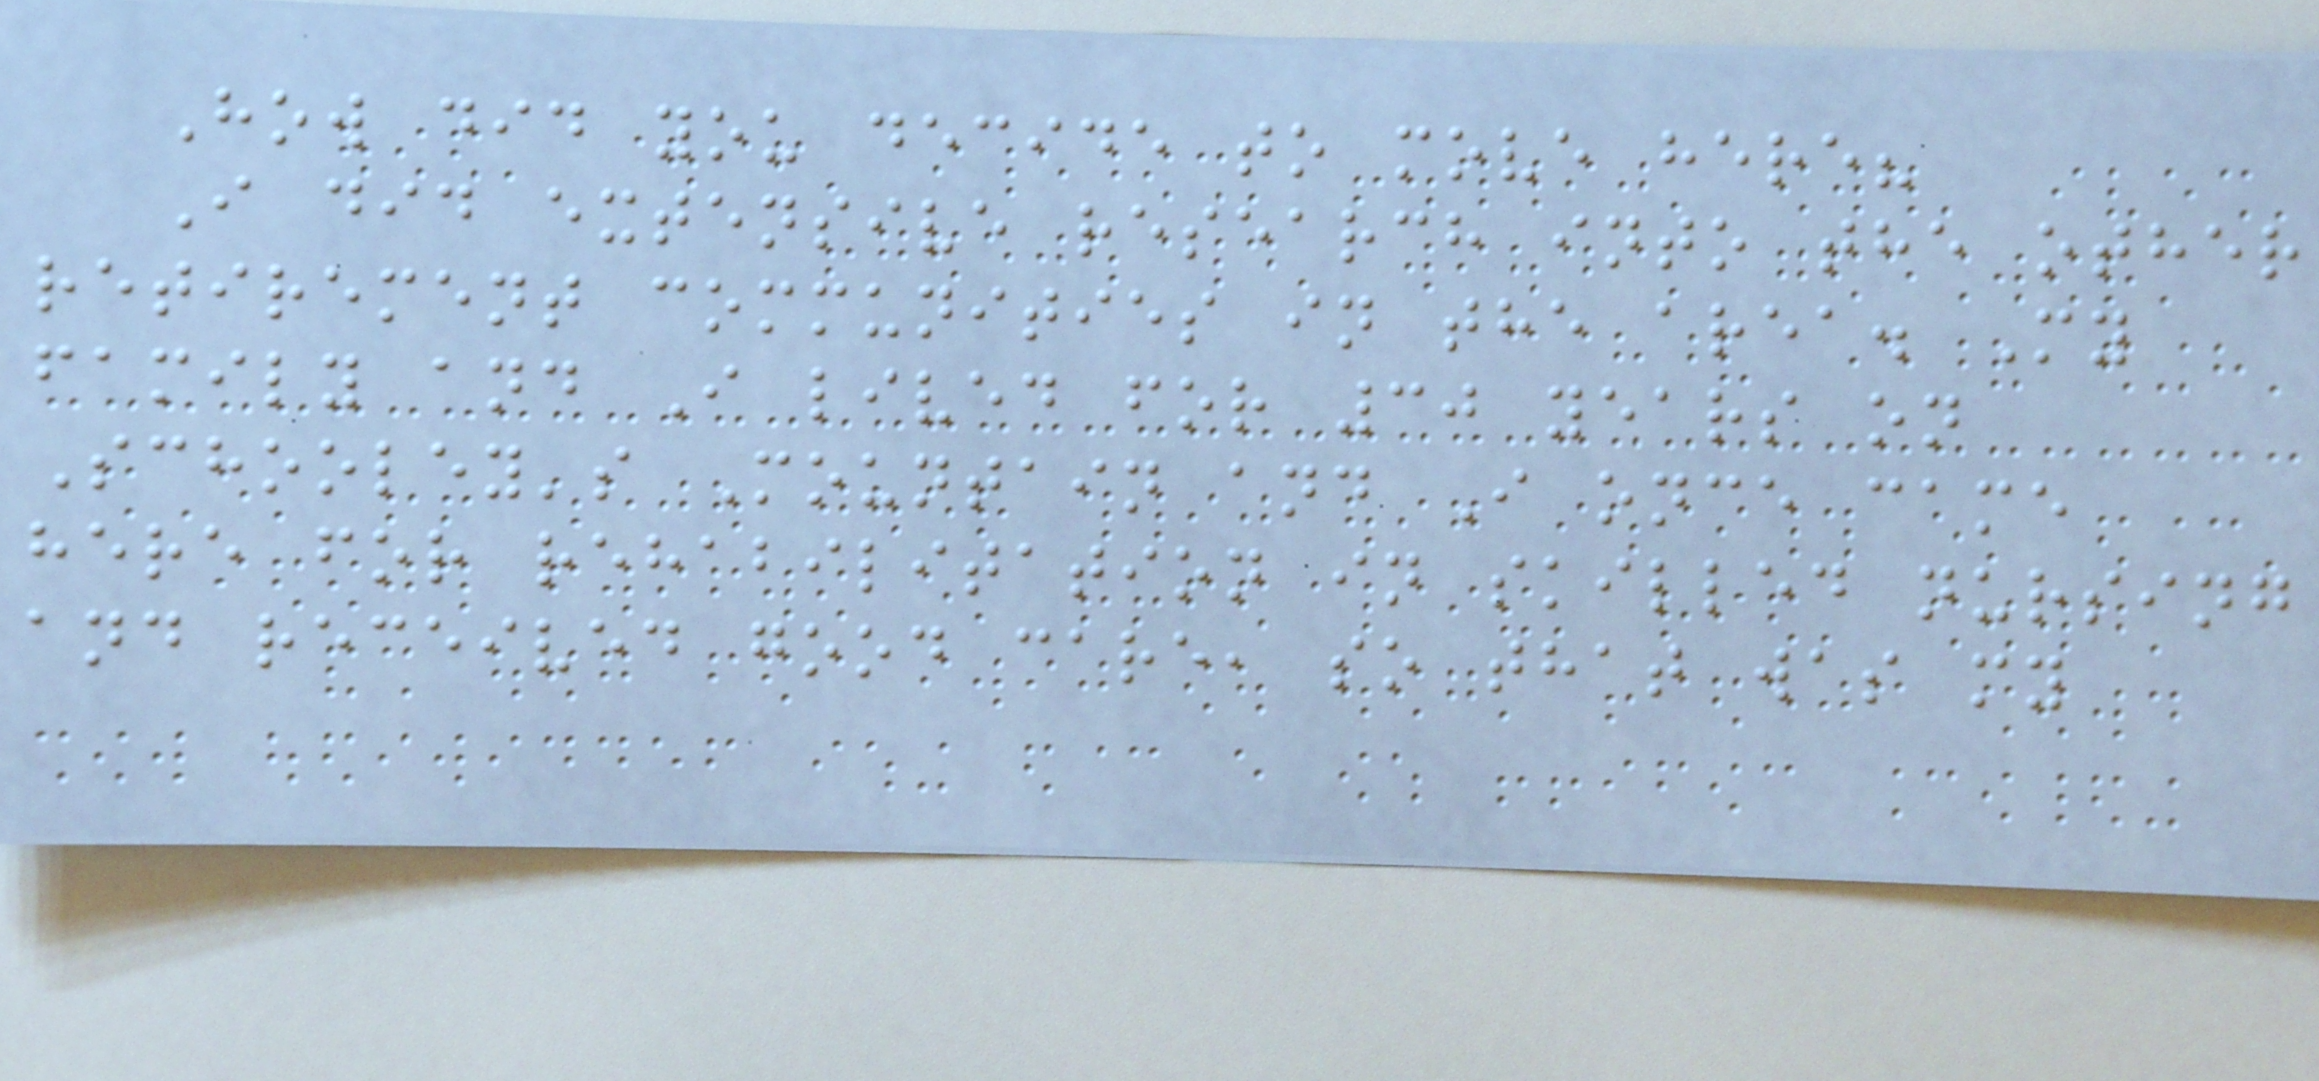How did you decide to move here?
I did extensive research into the other
retirement communities in the area. My
family and I lived for 30 years on
Schooley's Mountain and I once came
here for rehabilitation in skilled nursing
and received good care, so that was my
